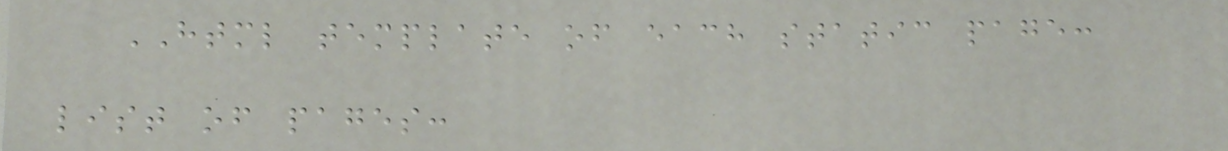HTML template of each static page:
list of pages:
